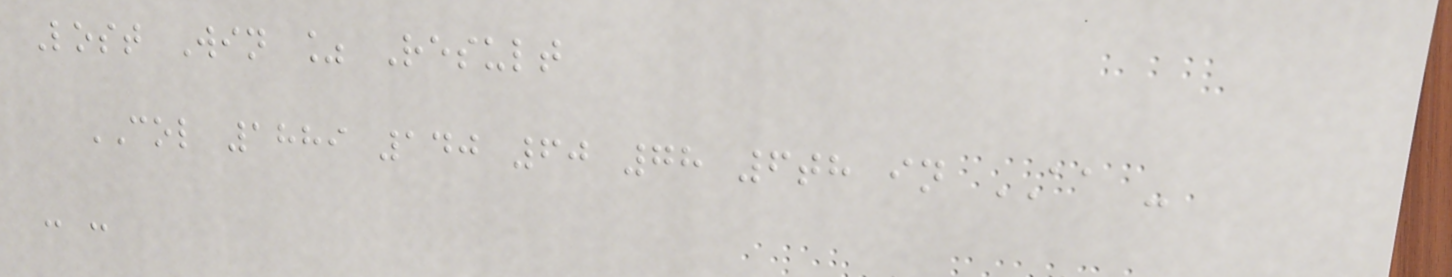Lost Win % Result
COL 1889 140 60 78 6th in AA -
- -
